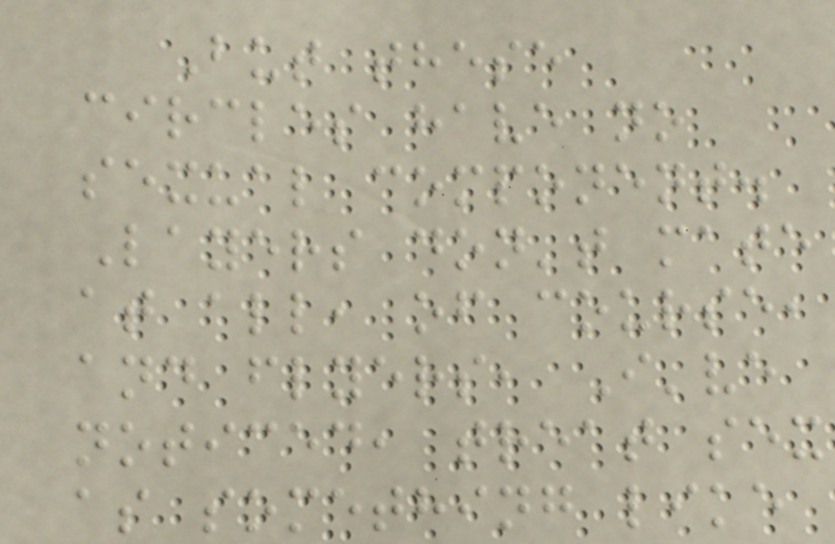But these
circles have no
sexual component.
Layers don't mate
at all, of course,
and flyers, I've
noticed, treat sex
as something like
